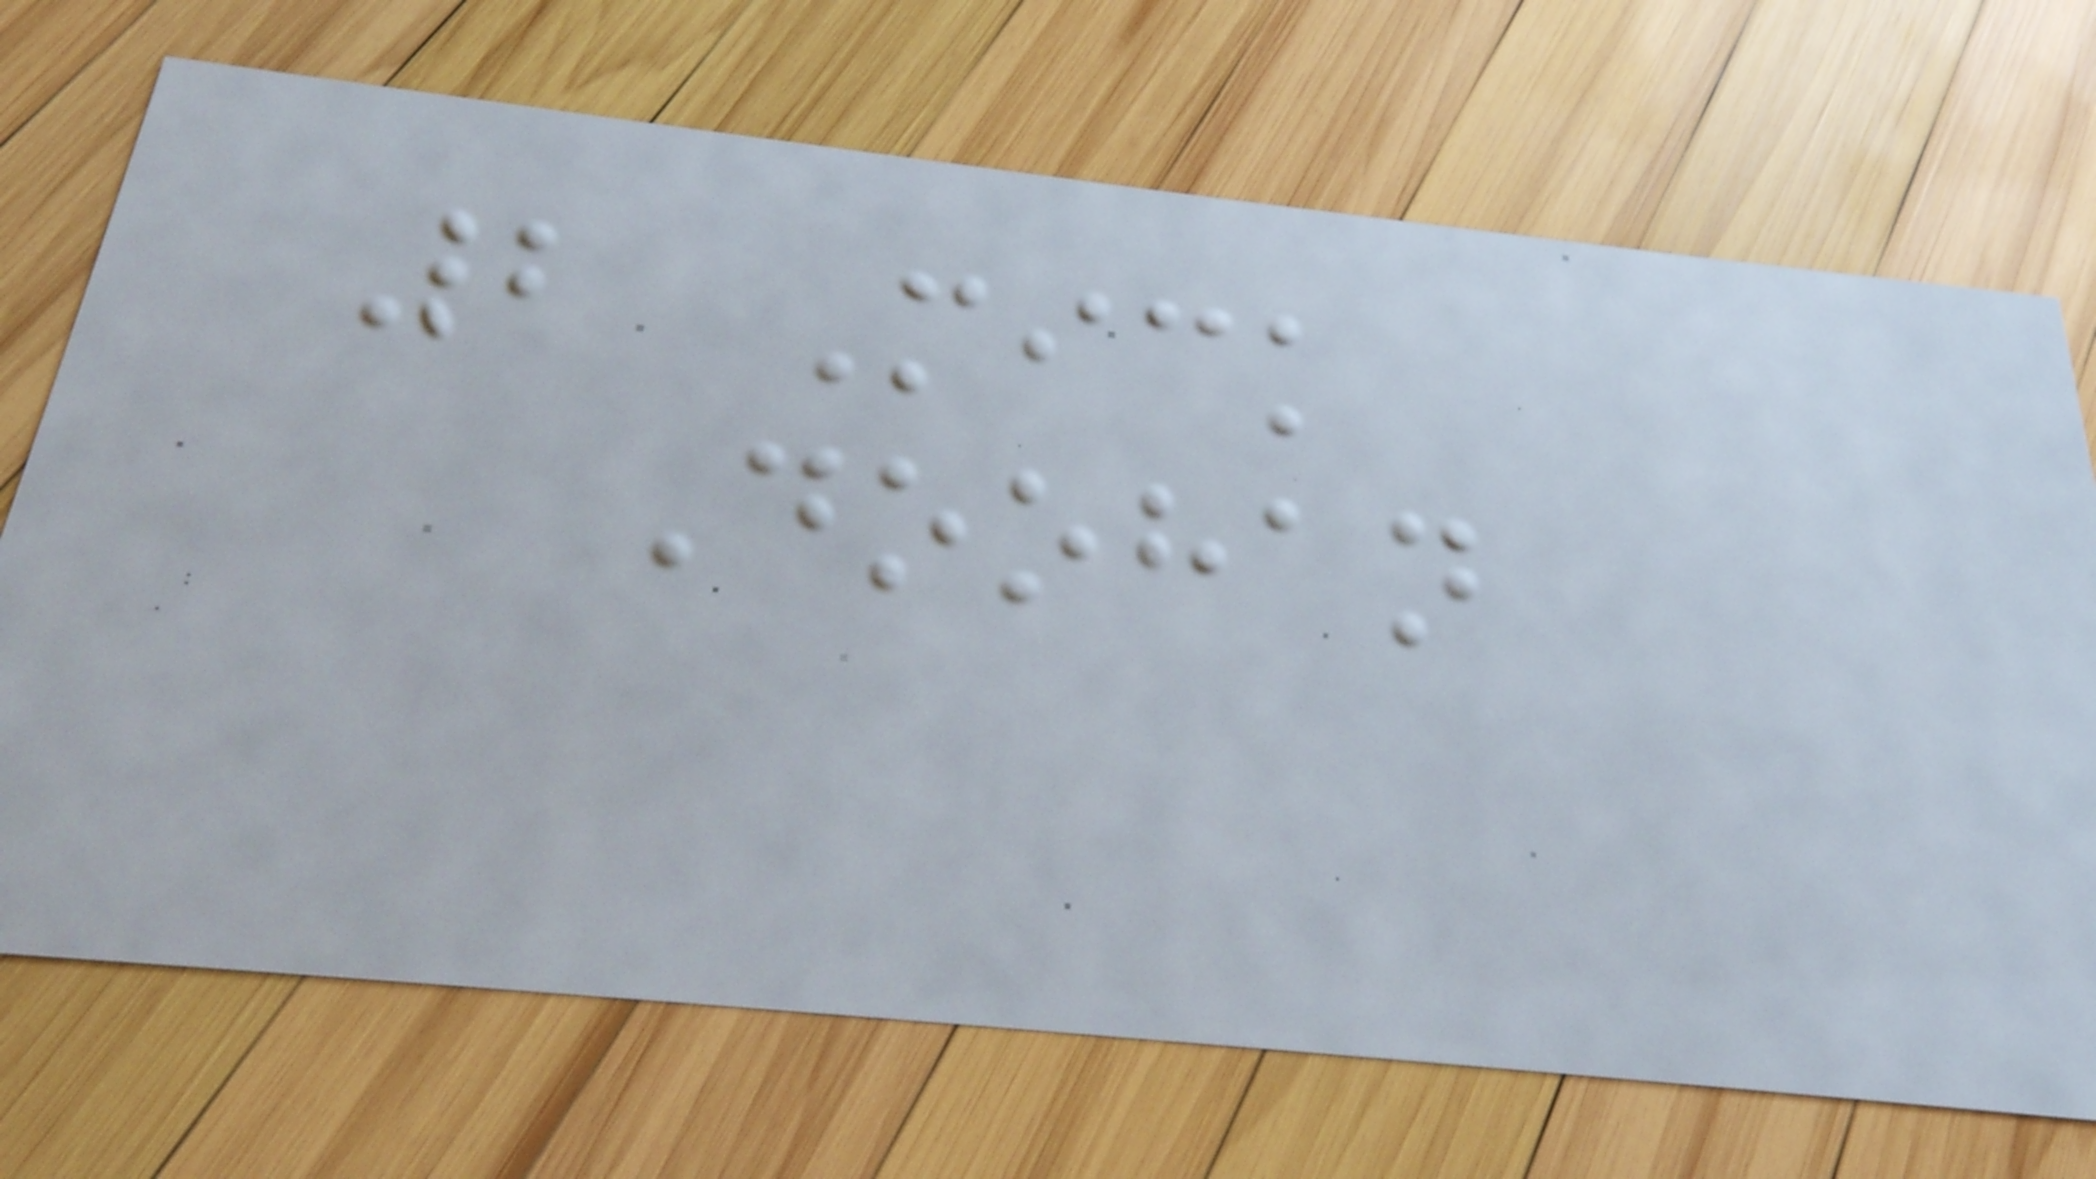2 Mick
Doohan
